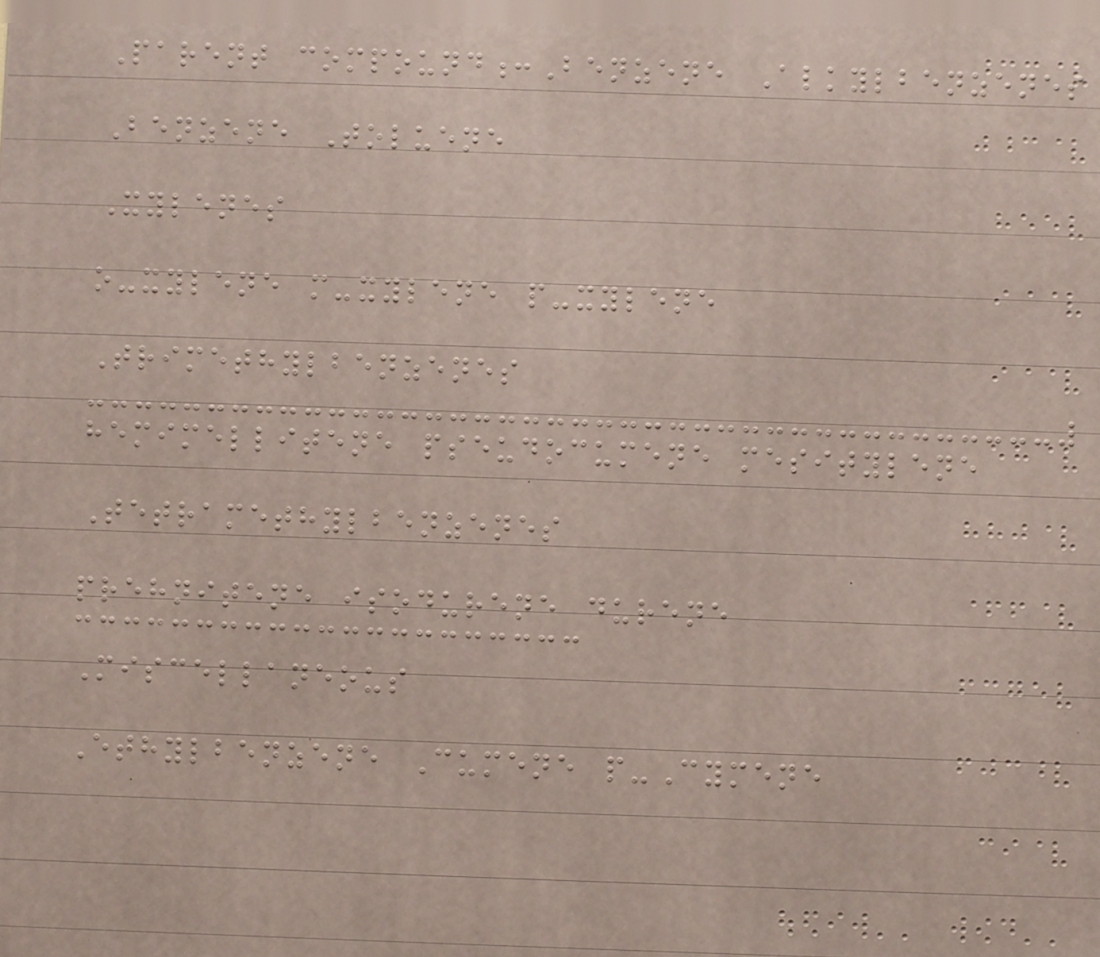Parent compound:Benzene Alkylbenzenes
Benzene Toluene
Xylenes
o-xylene m-xylene p-xylene
Trimethylbenzenes
hemimellitene pseudocumene mesitylene
Tetramethylbenzenes
prehnitene isodurene durene
Miscellaneous
Ethylbenzene Cumene p-Cymene
